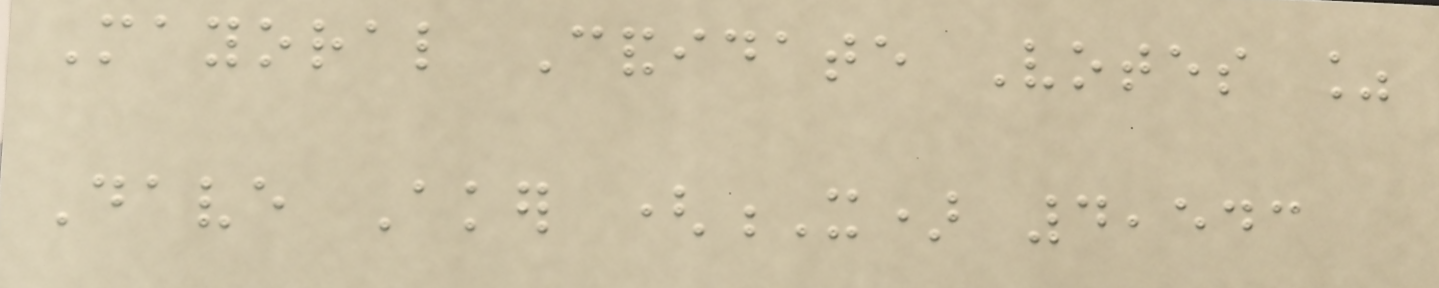Mayoral Candidate Votes %
Dave Aker (X) 4,543
